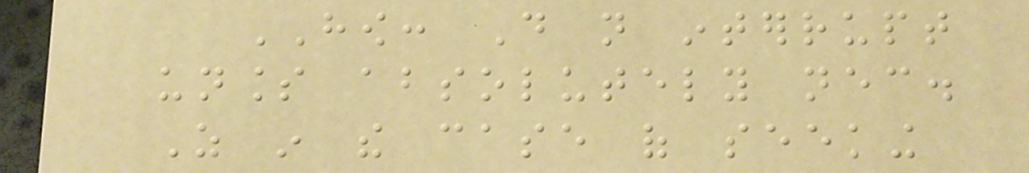HOW: Do not interrupt
unless absolutely necessary.
As in the case of seeking
